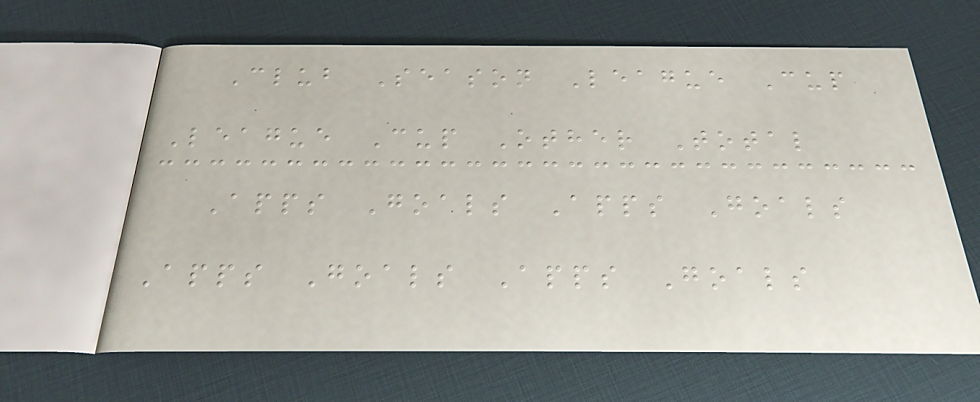Club Season League Cup
League Cup Other Total
Apps Goals Apps Goals
Apps Goals Apps Goals
